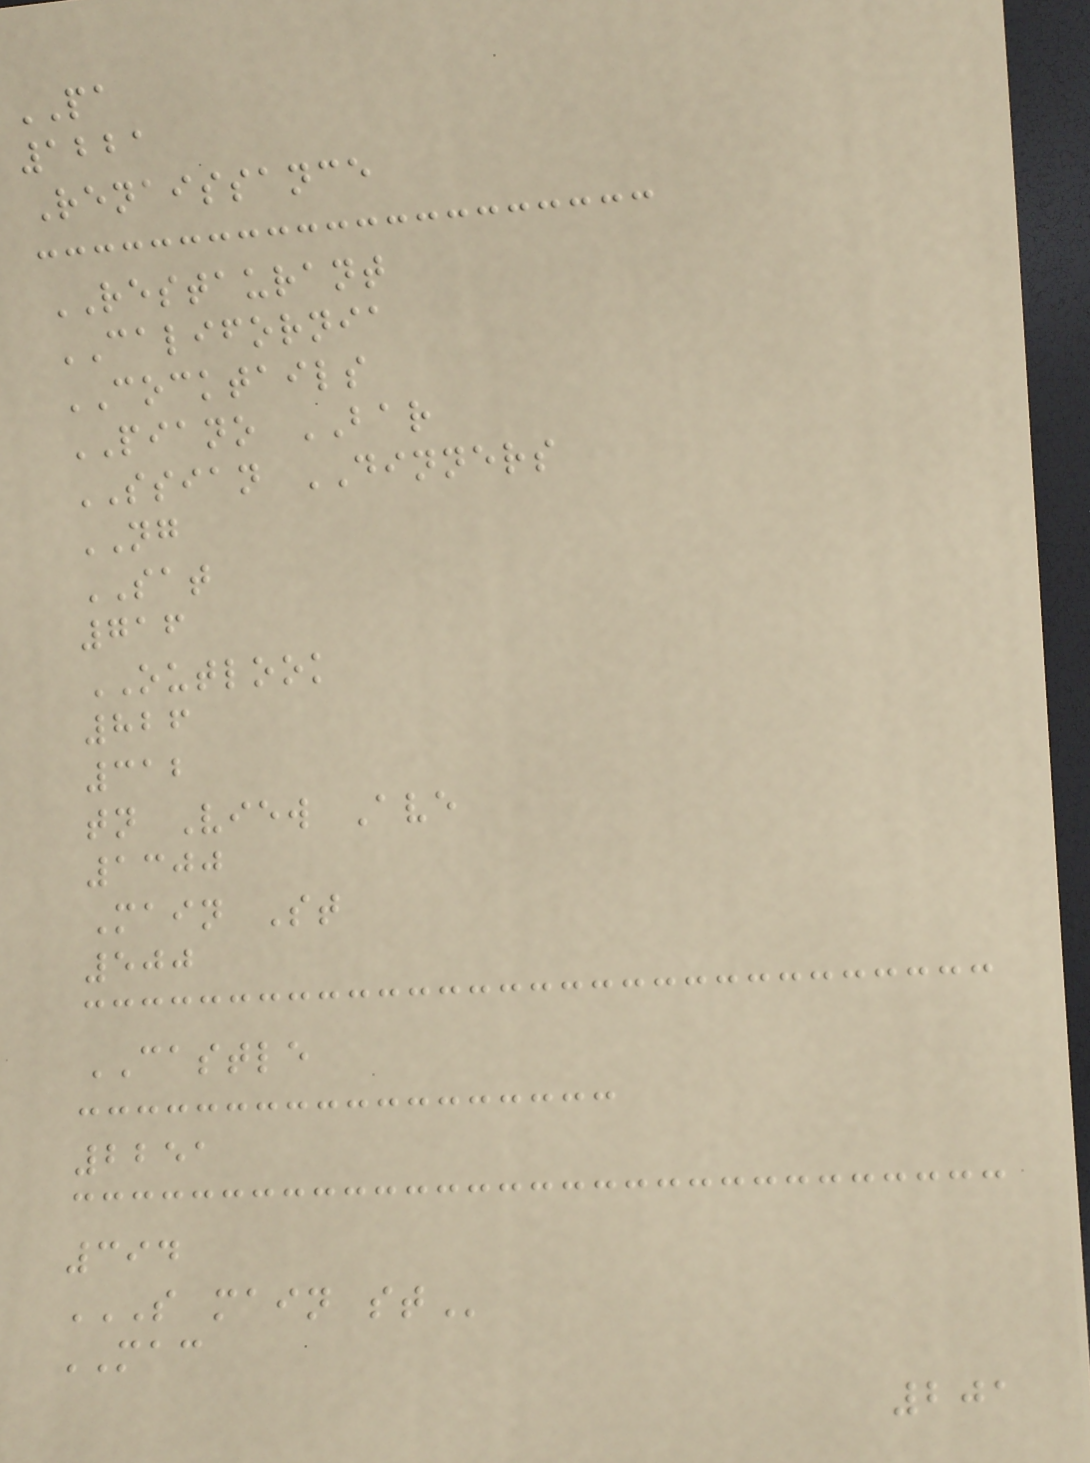PA
1221
Renaissance
RESTAURANT
CALIFORNIA
COCKTAILS
PIANO BAR
SSIAN DINNERS
NG
SAT
716
OUTLOOK
826
312
tn View Ave
1300
Main St
500
CASTLE
2251
394
S MAIN ST
MAC
201
